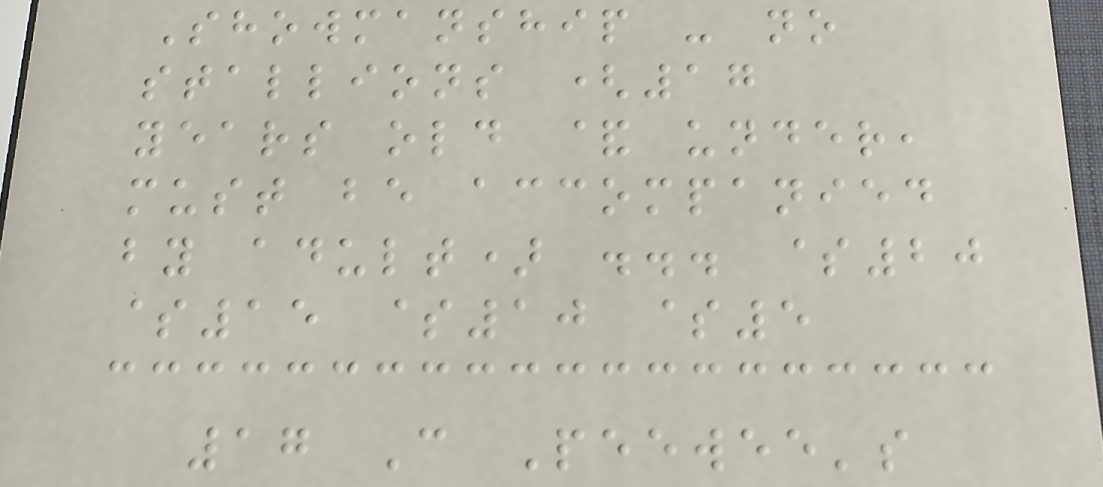Showmanship - no
stallions (17
years old & under,
must be accompanied
by adult) ... $20
$15 $10 $5
17 C Peewee's
